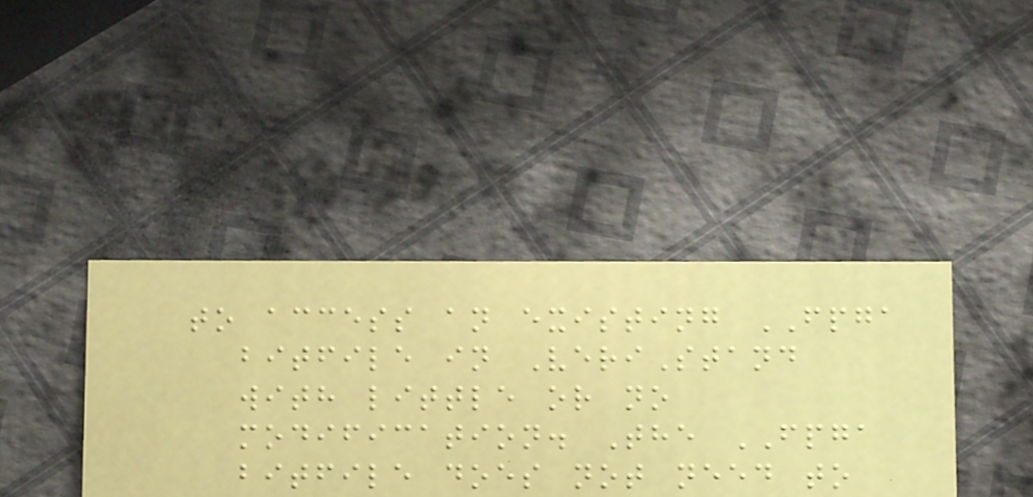to access an existing FPGA
bitfile in VeriStand
with little or no
modification. The FPGA
bitfile does not need to
